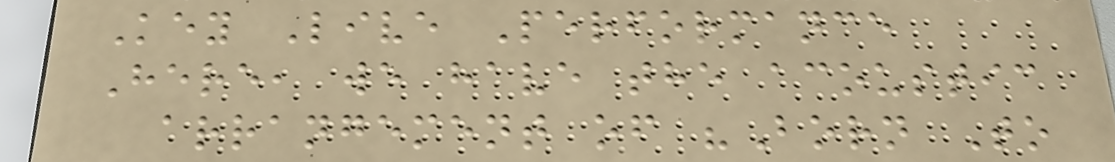Key Live Performance
Here, we have the acoustic
arrangement of "Born To
